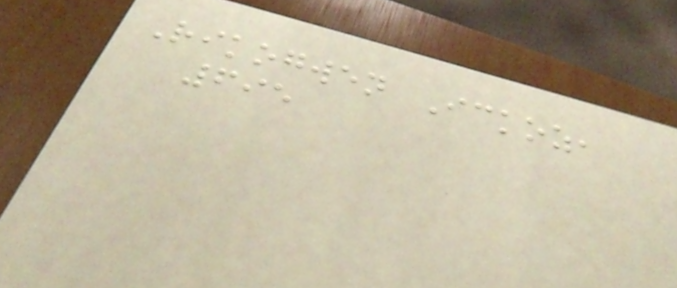Rikogwen Ickoz,
695
